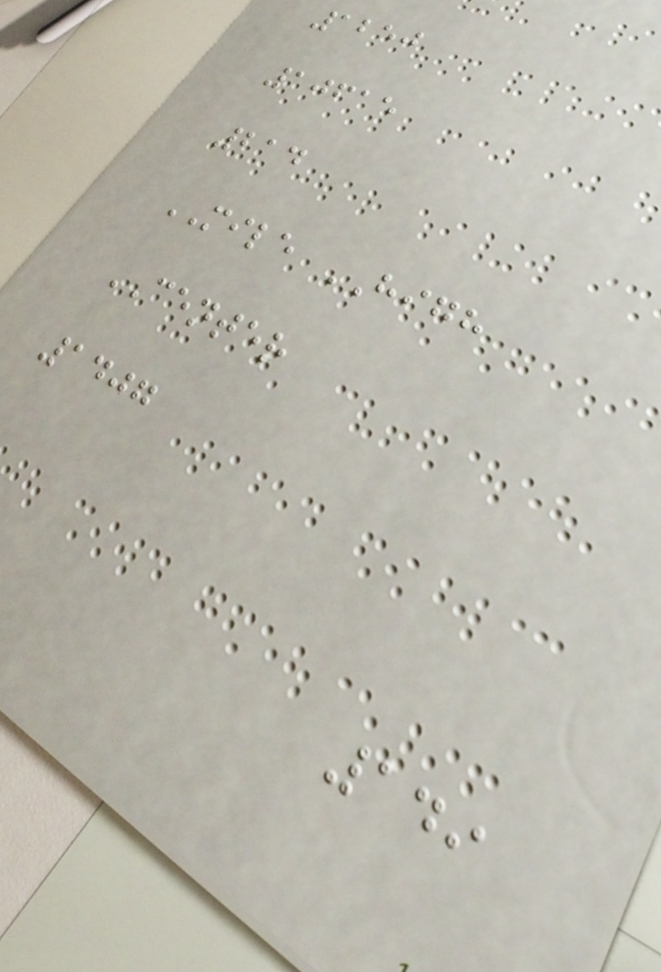1250
10615
214
MILE HIGH
CENTER
1407
149
